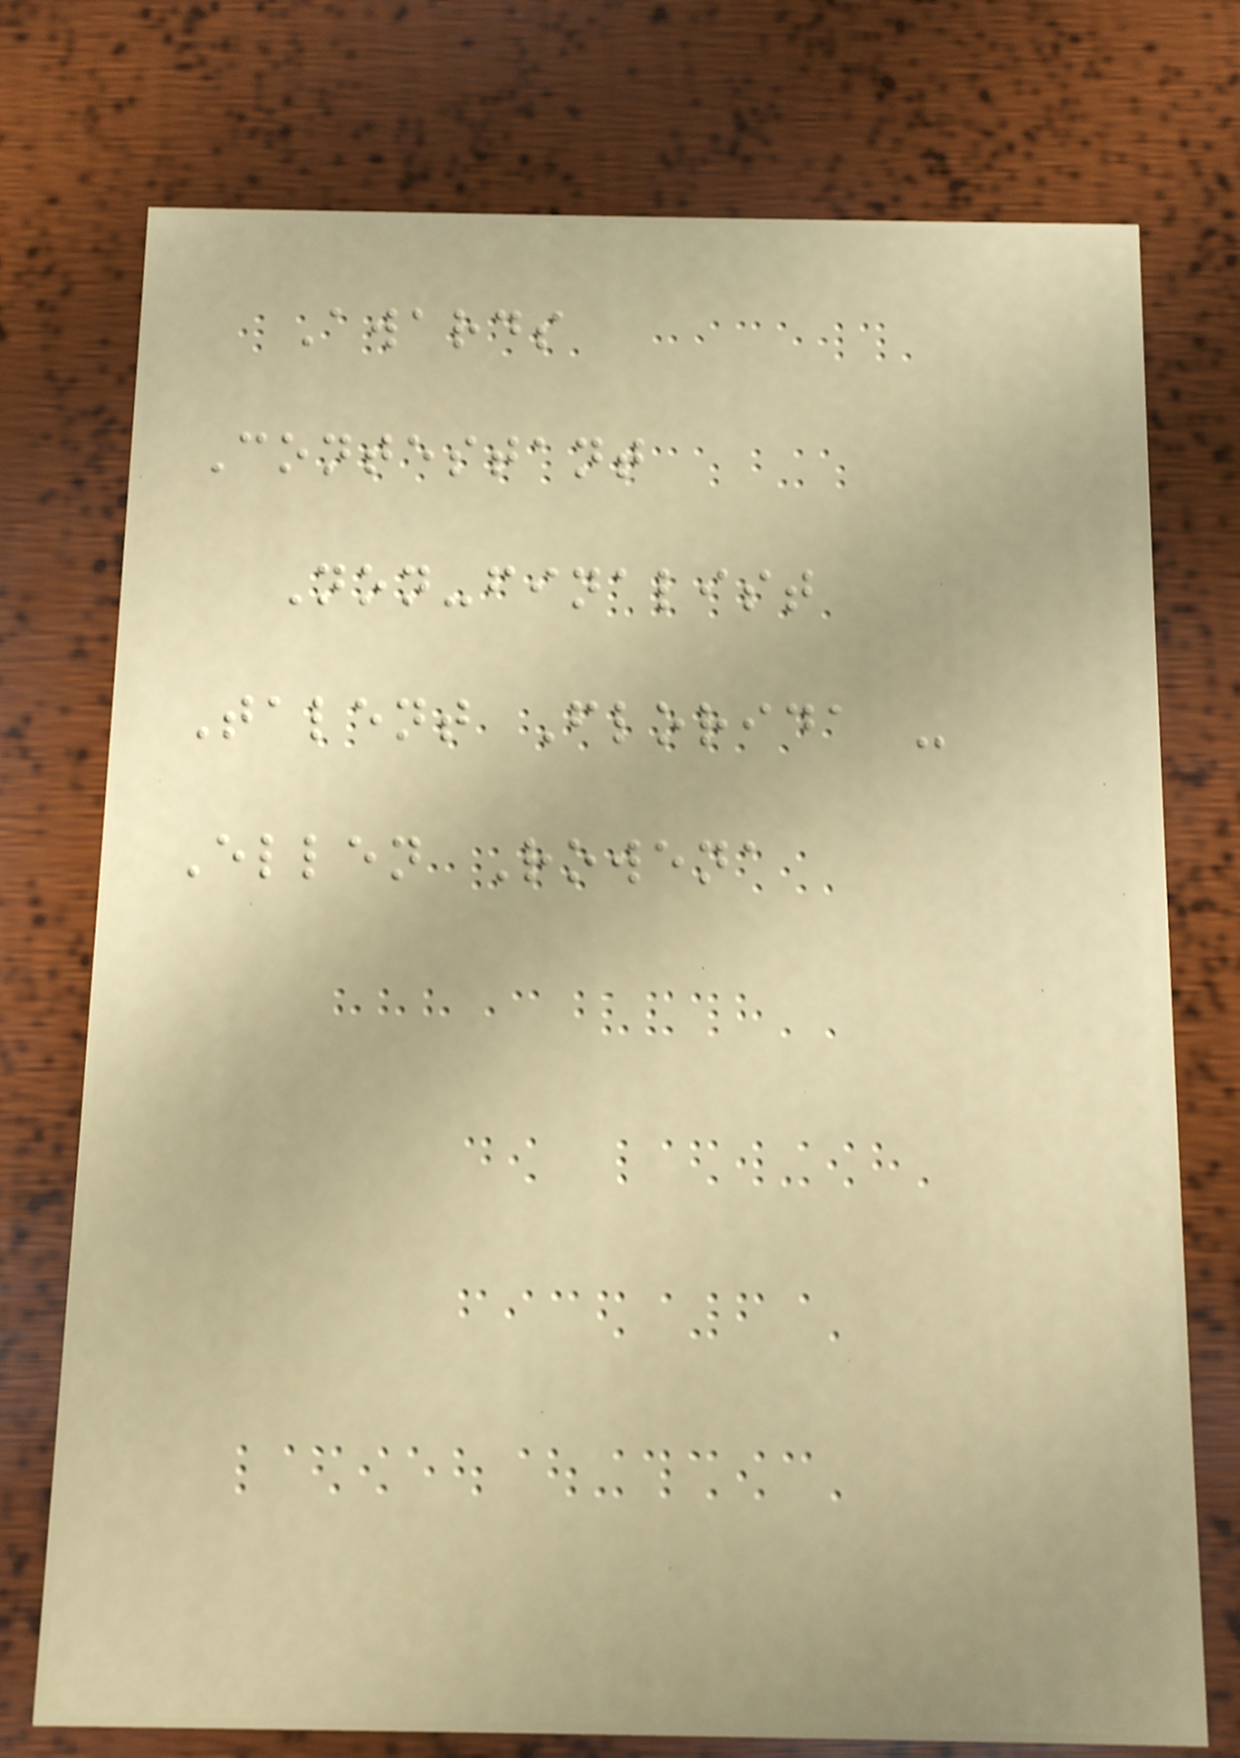Awards
Contestant
Non-finalist
Talent Florida -
Ellen Rowena
